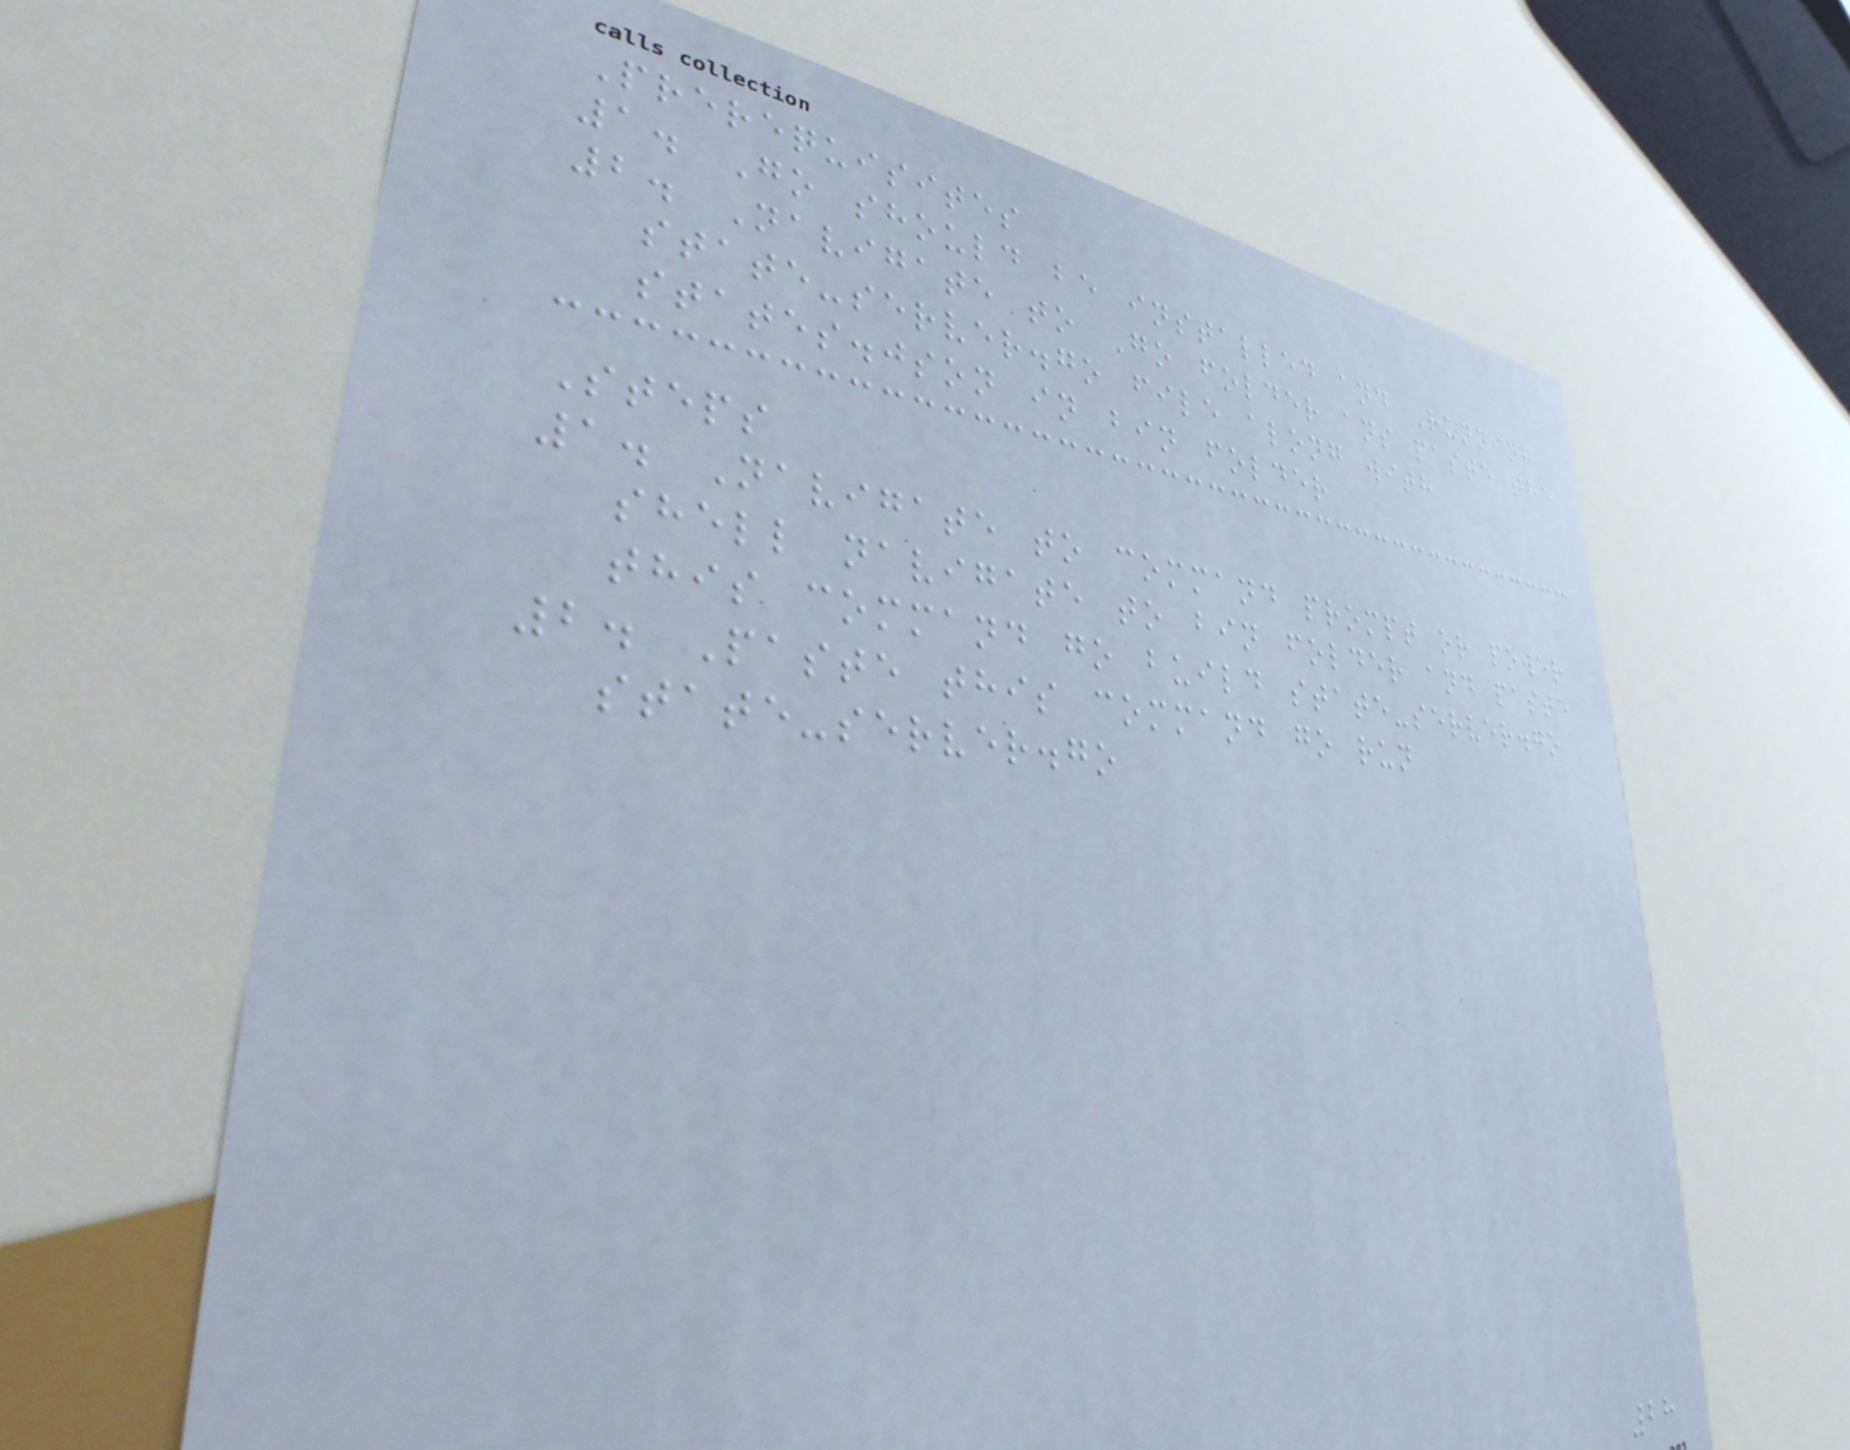Prerequisites
1. Go should be installed and Running
2. Navigate to Go folder ans paste the
state-server.go file along with
states.json in bin folder
Steps
1. Navigate to command prompt or power
shell navigate to bin folder and paste
this command go build state-server.go
2. Paste this command go run
state-server.go
28
